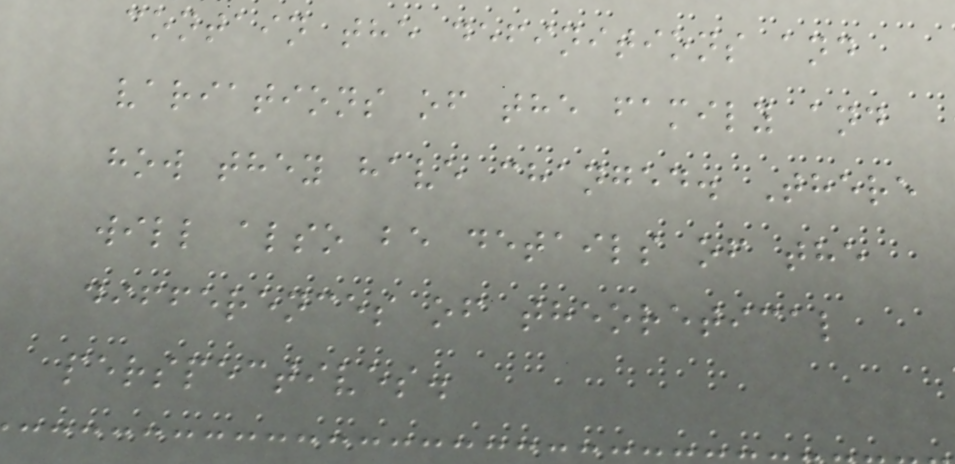contain the definitions and
variations of the family and
how they have changed. There
will also be details of the
differences of theoretical
perspectives.
